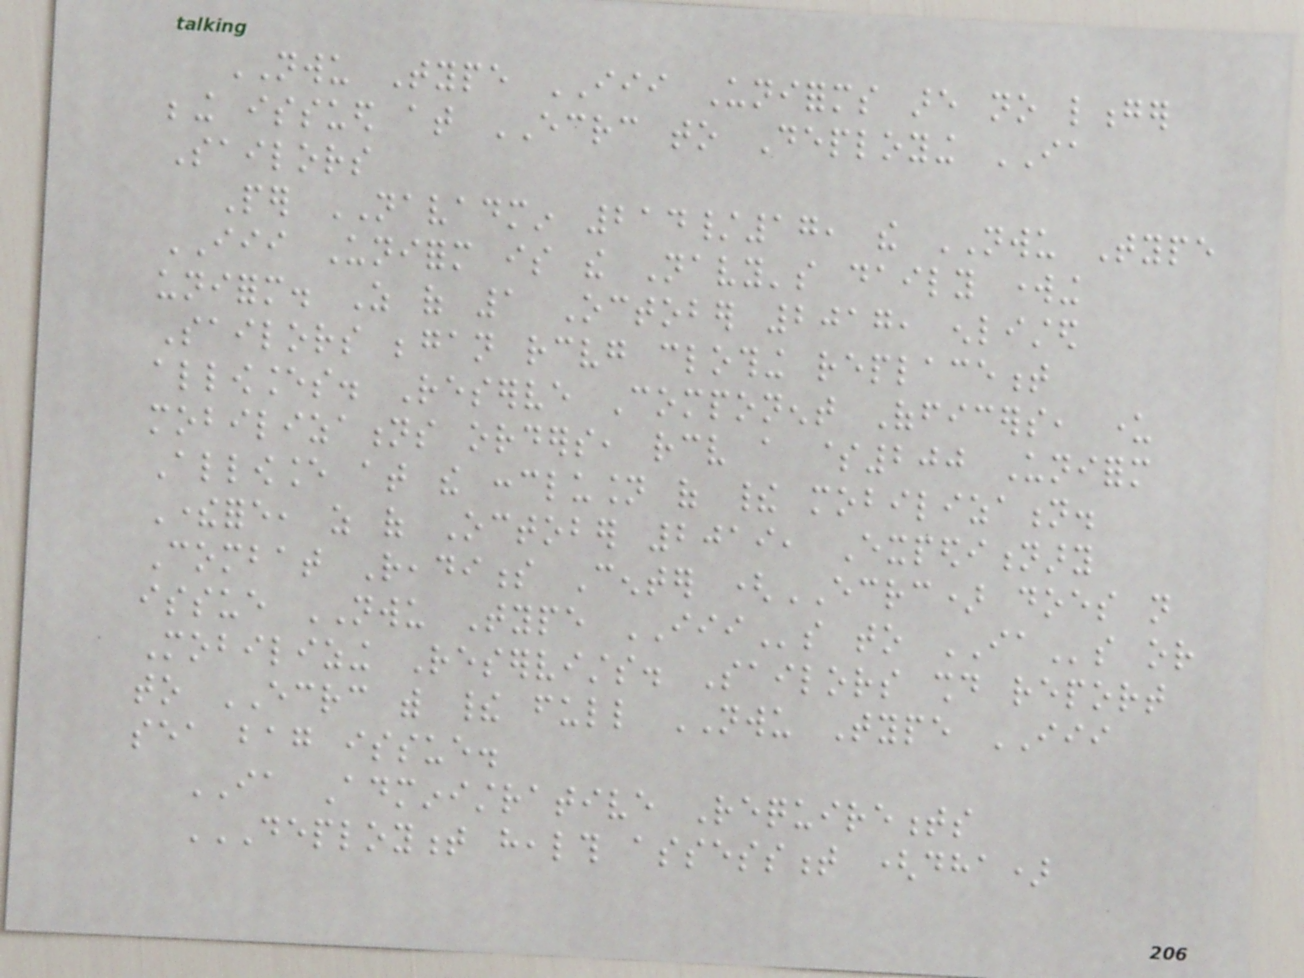NWU Type III Uniforms are no longer
being issued at ECRC to Deploying IA
Sailors
Per NAVADMIN 214/17, the NWU Type
III Uniform is the Navy's daily working
uniform. As of 1 October 2017, enlisted
Sailors began receiving clothing replacement
allowances. Reserve Component Officers, under
mobilizations orders, receive a $200 Uniform
Allowance at the conclusion of their mobilization.
Therefore, as of October 2019, Expeditionary
Combat Readiness Center (ECRC) does not
issue NWU Type IIIs to IAs or
Mobilizing Reservists. Sailors should report
to ECRC with their full NWU Type III
sea bag issue.
IA Administrative Requirements
DEPLOYMENT HEALTH ASSESSMENT (DHA)
